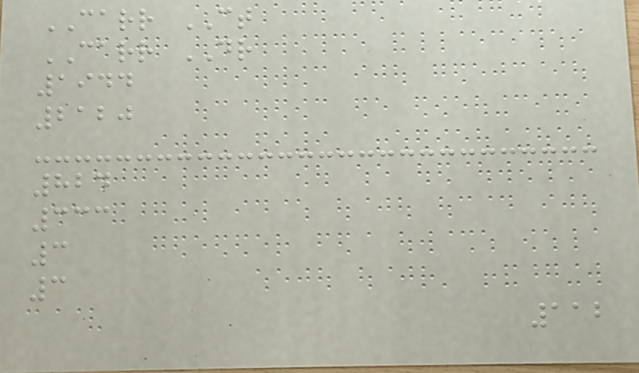CARR CT
CARR DR
1944
2120
824
333
3
3
112
